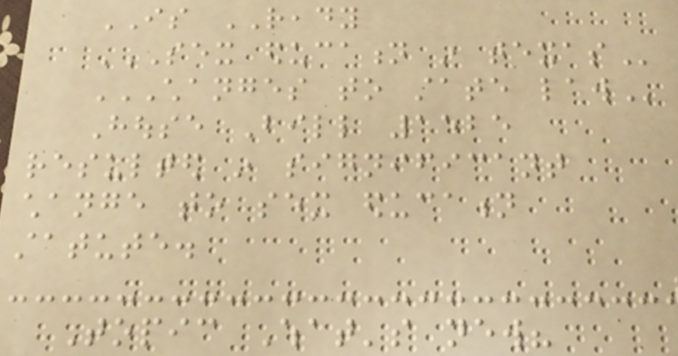IS READY
SEX EDUCATION IN TEXAS
CHANGES TO STATE LAW
House Bill 1525
resulted in significant
change to sex education
statute.
Topic What's new?
